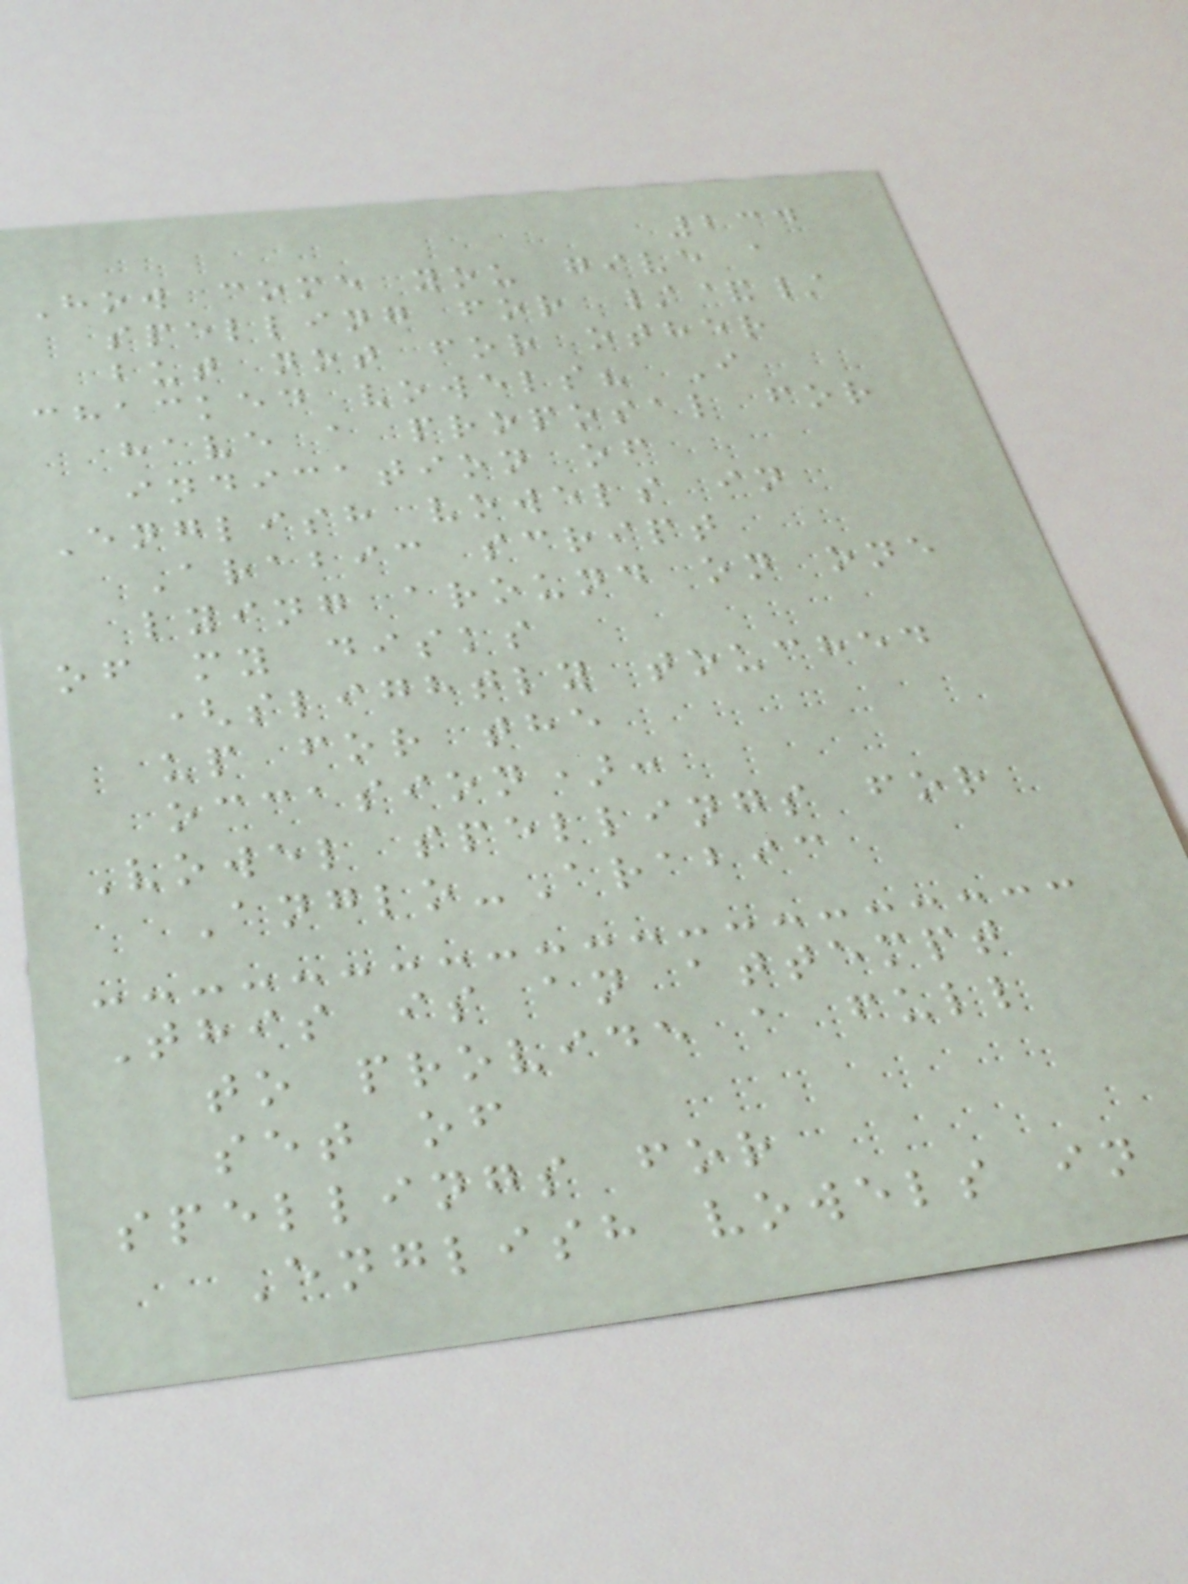234
How come you give a
spelling for /&/
but not for other
chacked vowels? I
have a proposal for
indication of
English vowels in
Arabic script
lying around on one
of my disks
(slightly touched
up for the
occasion):
Vowel spellings for
Anglo-Arabic
This is an attempt
to provide a full
set of
spellings for
English vowels in
